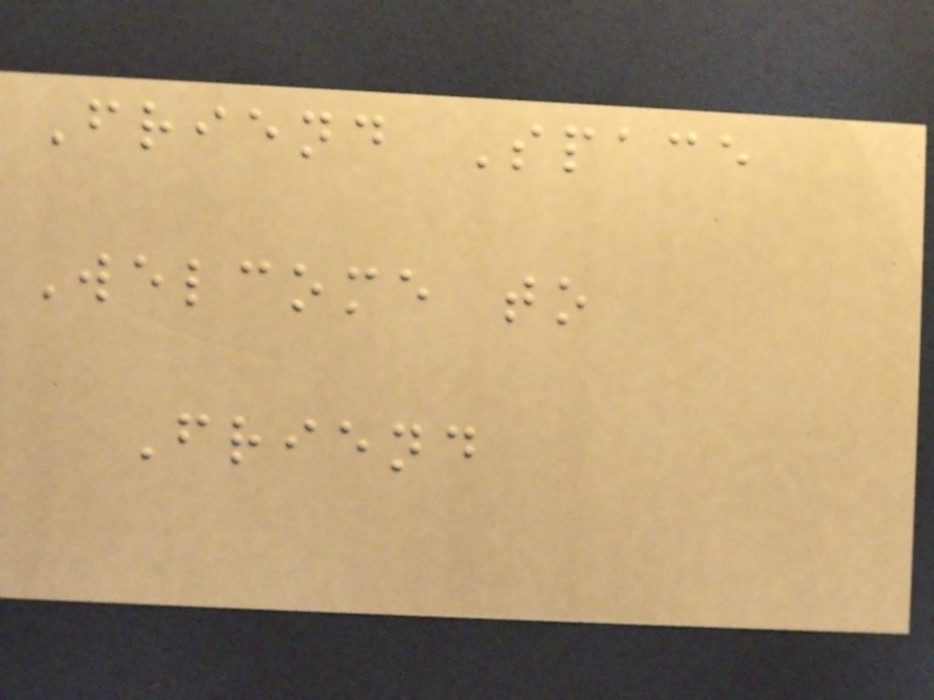Friend Space
Welcome to
Friend
